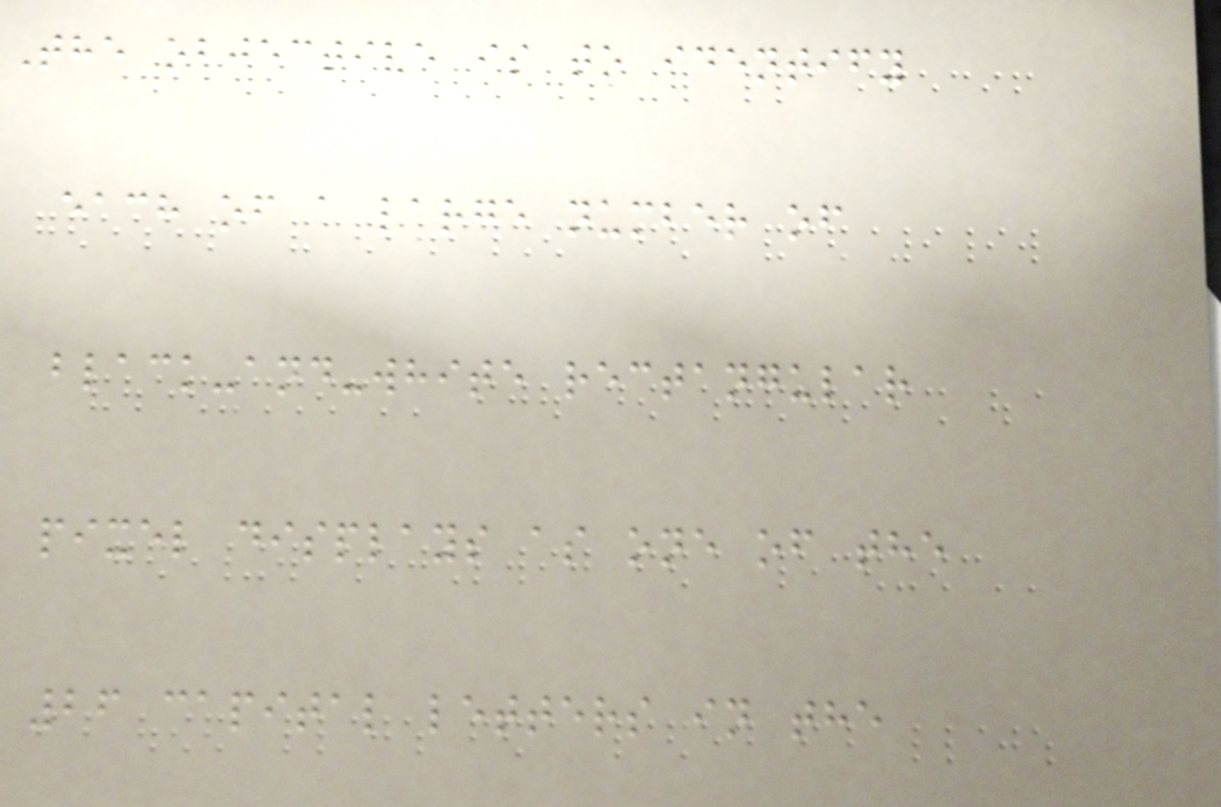The objective is to identify
each of a large number of
black-and-white rectangular
pixel displays as one of the
26 capital letters in the
